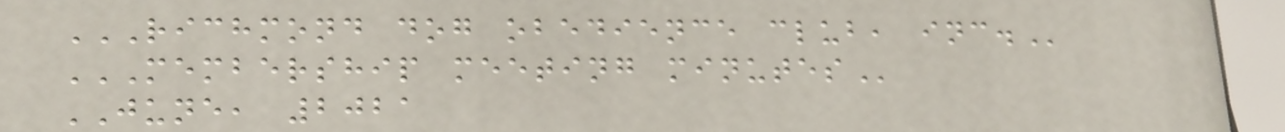RICHMOND DOG OBEDIENCE CLUB, INC.
MEMBERSHIP MEETING MINUTES
JUNE, 2021
